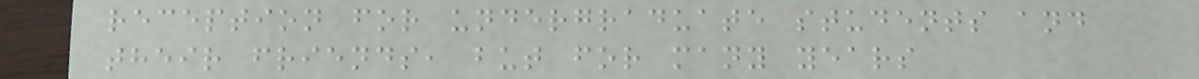reception for undergraduate students and
their friends, but for many years
